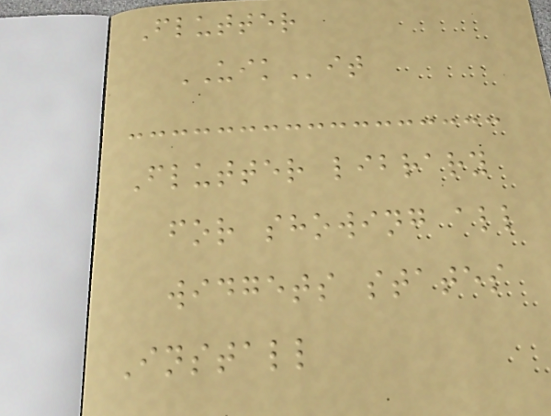Flutter
UIKit
Flutter library
for showing all
widgets states
Install
